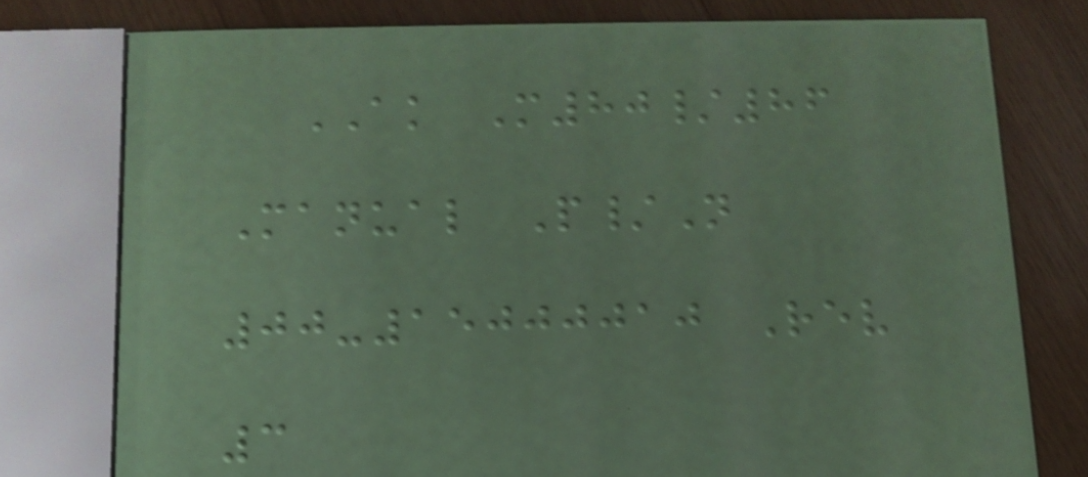AK M80/86
Manual P/N
00-15000010 Rev
3
